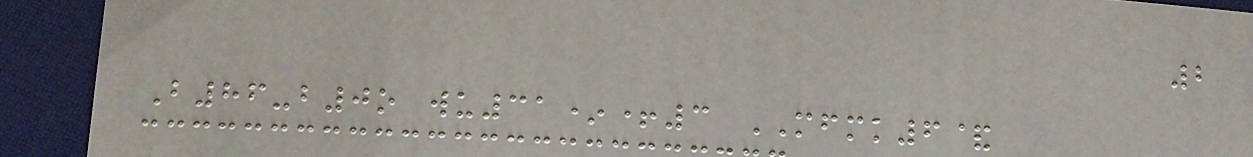2
B86-b0o wu31*+3 MFMK6&
